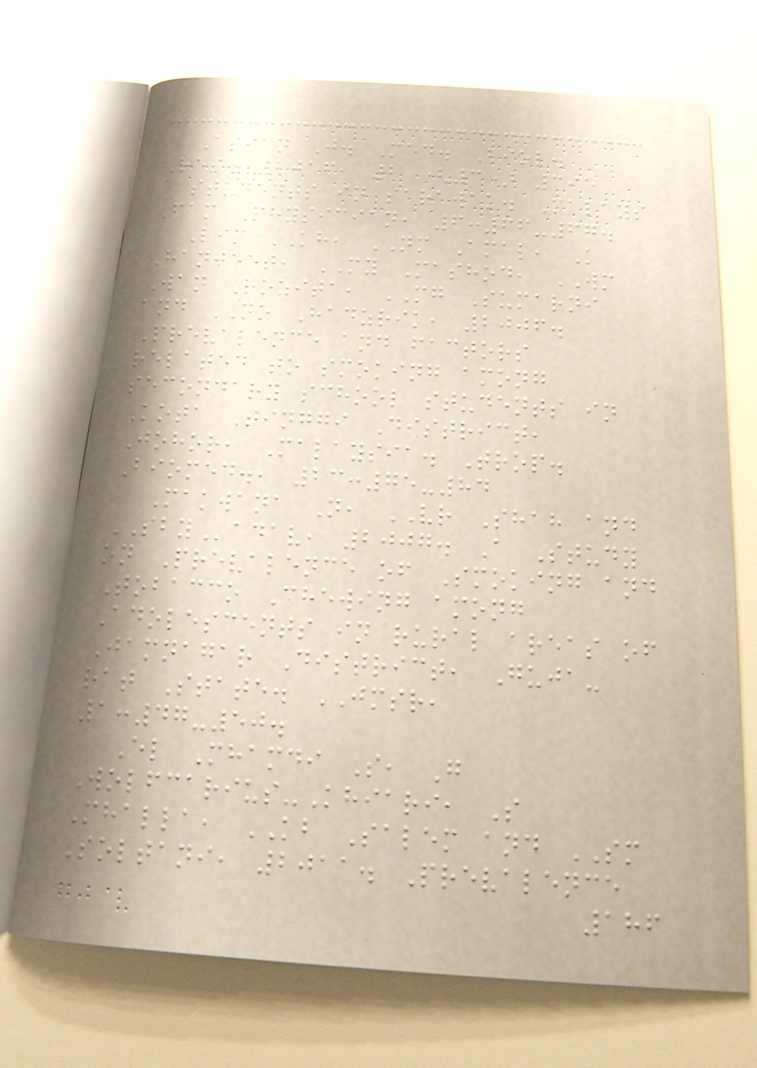Asian J. Med. Biol.
Res. 2016, 2 (3) 395
students in sarawak. Malays
Fam Physician, 6:66-67.
Lim KH, NM Amal, K
Hanjeet, MY Mashod, WM
Wan Rozita, MG Sumarni
and NO Hadzrik, 2006.
Prevalence and factors
related to smoking among
secondary school students in
Kota Tinggi District,
Johor, Malaysia. Trop.
Biomed., 23:75-84
Makwana N, VR Shah and
SBYadav, 2007. A Study
on Prevalence of Smoking and
Tobacco Chewing among
Adolescents in rural areas of
Jamnagar District, Guja-
rat State. JMSR,
1:47-50.
El Mhamdi S, G
Wolfcarius-Khiari, S
Mhalla, KB Salem and SM
Soltani, 2011. Prevalence
186
